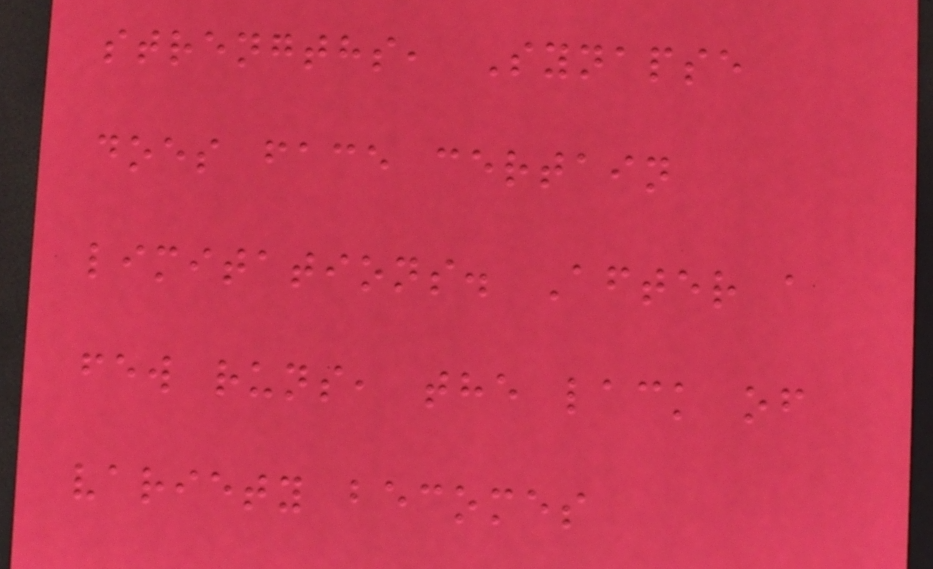strengths, Synapse
does face certain
limitations. After a
few runs, the lack of
variety becomes
